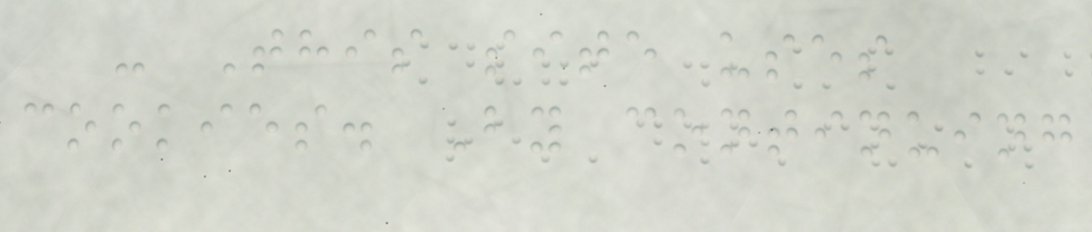- This site uses
cookies. By continuing
